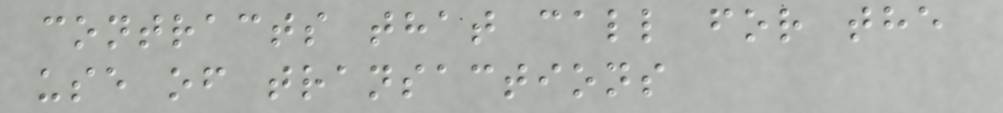contracts that call for the
use of transactions
